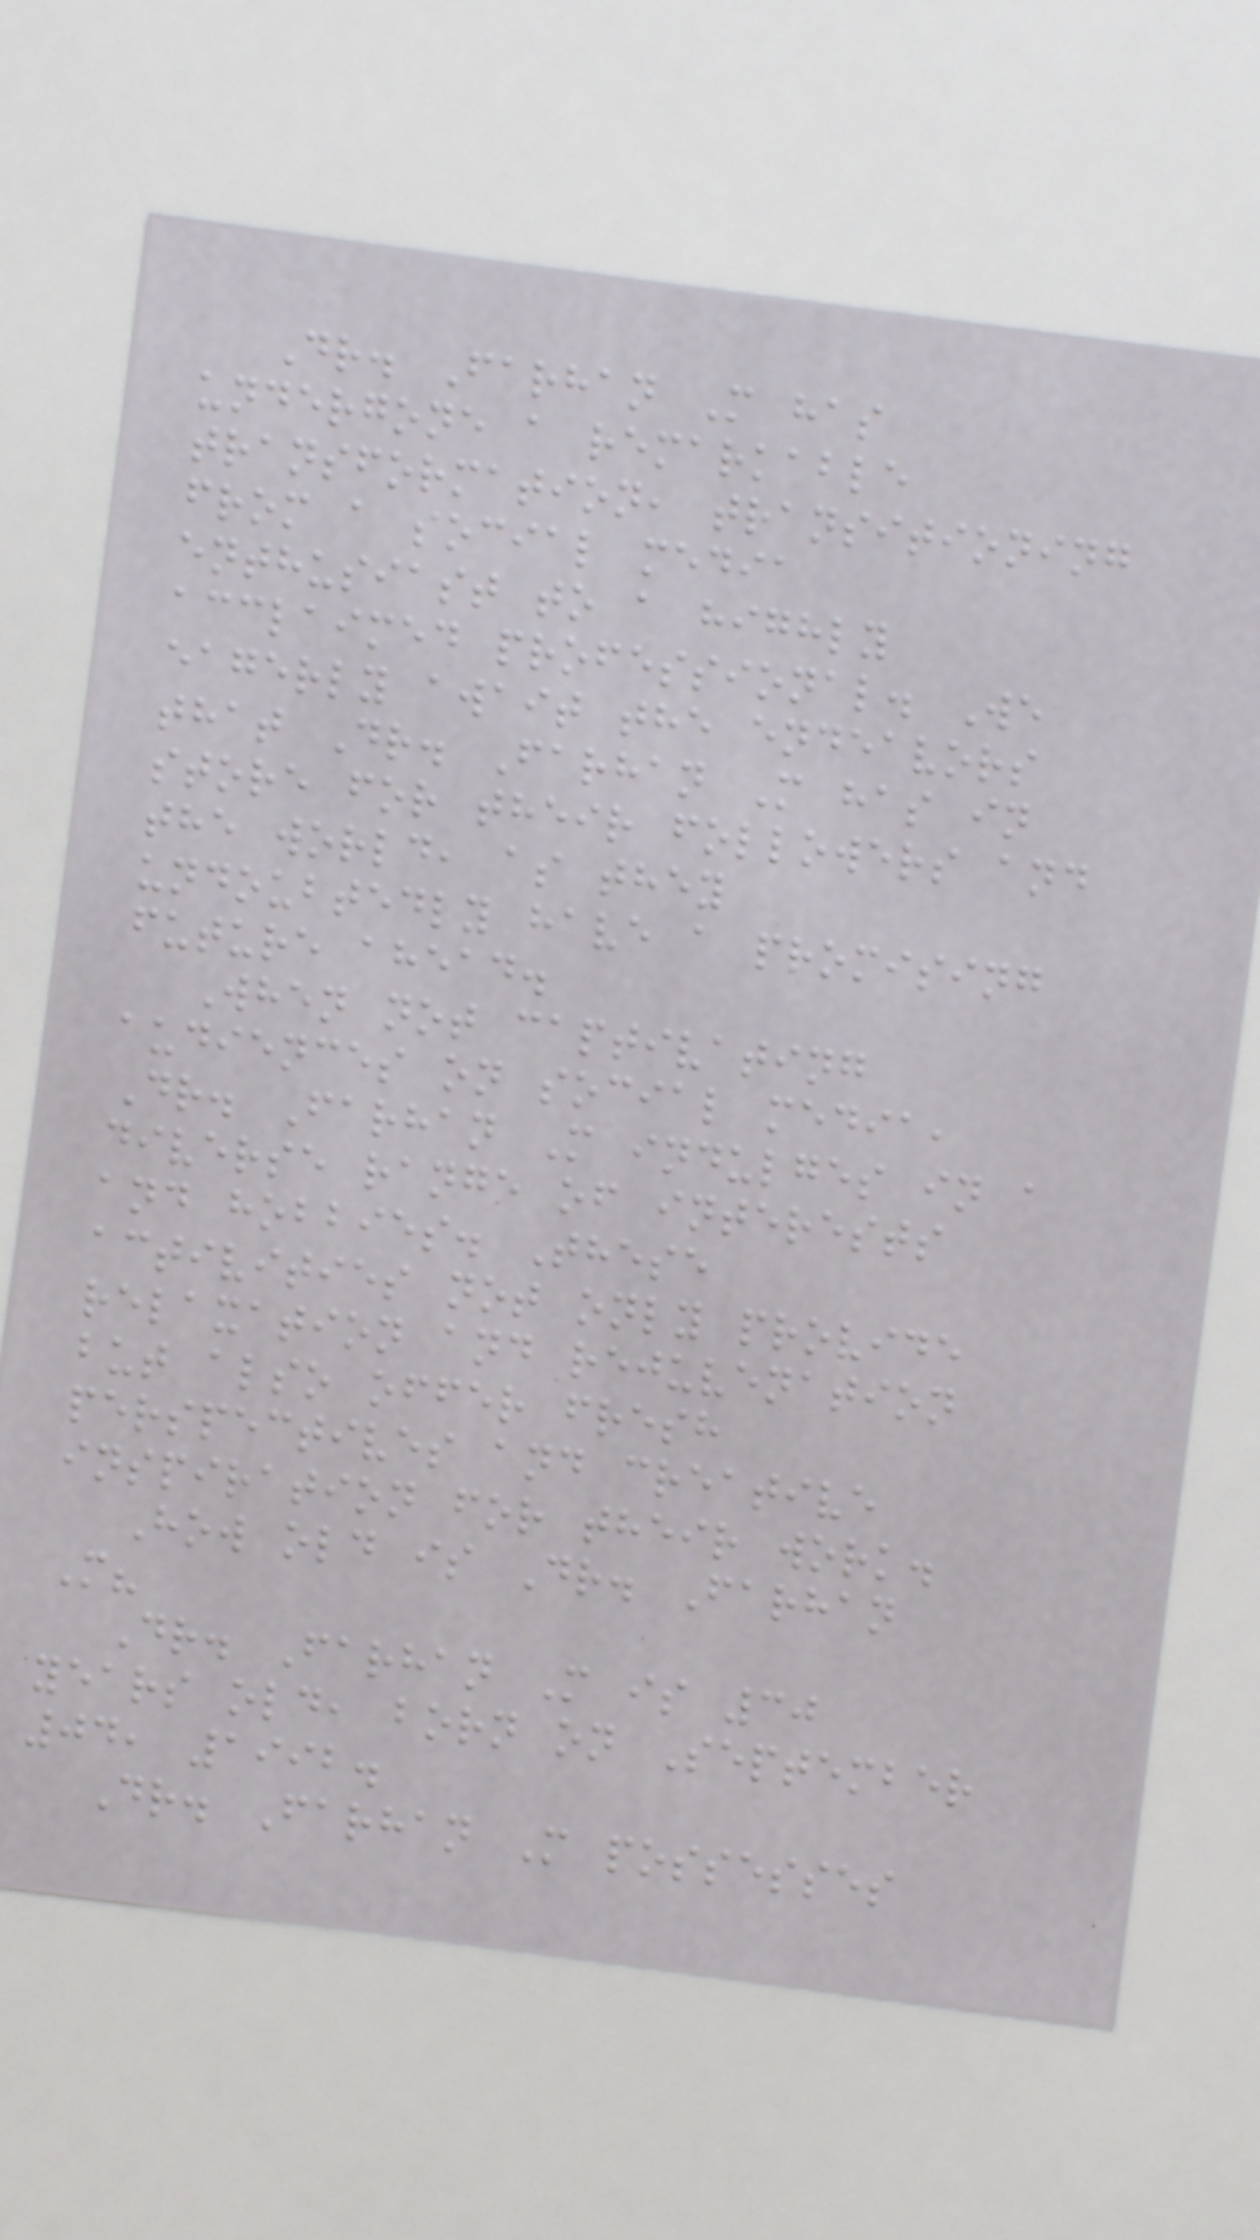Dr. Farhan M has
undergone a remarkable
transformation, transitioning
from a social media
enthusiast to a highly
acclaimed professional. We
eagerly await the endeavors
that Dr. Farhan M has in
store for their followers and
the world, as they
undoubtedly have a promising
future ahead.
When not captivating
audiences on social media,
Dr. Farhan M indulges in a
diverse range of interests
and hobbies. These
activities not only provide
relaxation and rejuvenation
but also offer fresh
perspectives and creative
inspiration for their work.
How old is Dr. Farhan
M?
Dr. Farhan M is 30
years old, born on September
04, 1992.
Dr. Farhan M possesses
